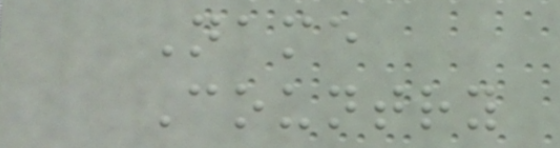Name
Country
